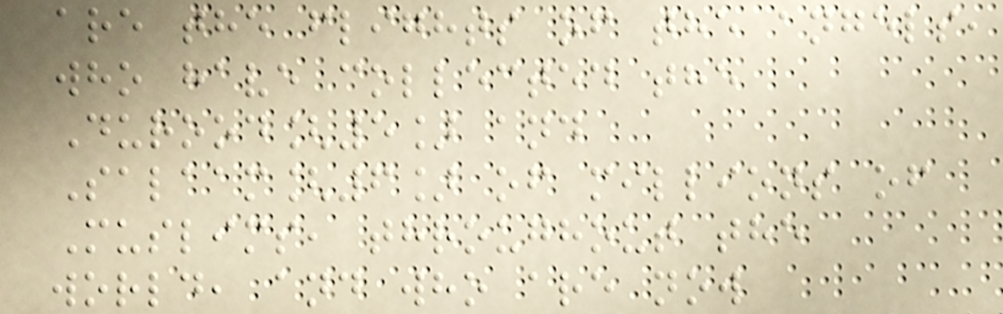are the flights of the angels,
who have collected the
Durood[5] and
Salaam[6] of millions of
Muslims, throughout the
world, and who are now
